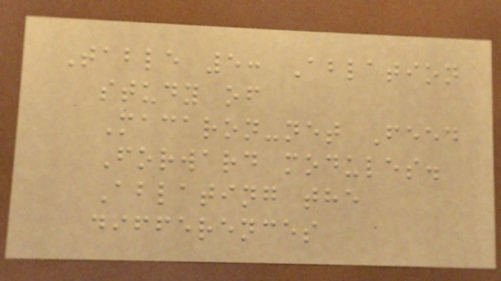Table 5: Ablation
study of
Macaron-net Feed
Forward modules.
Ablating the
differences
